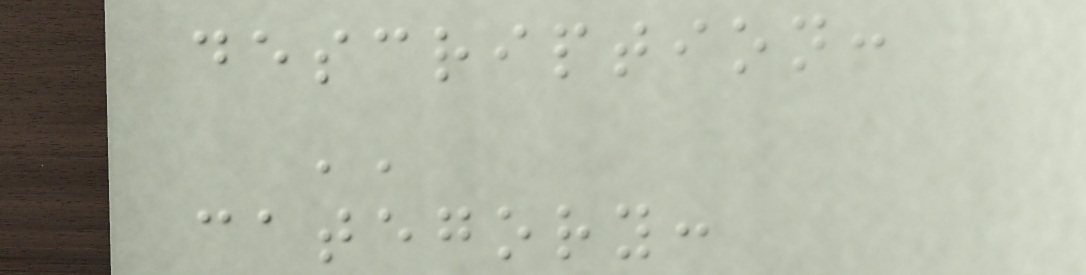description:
''
category:
